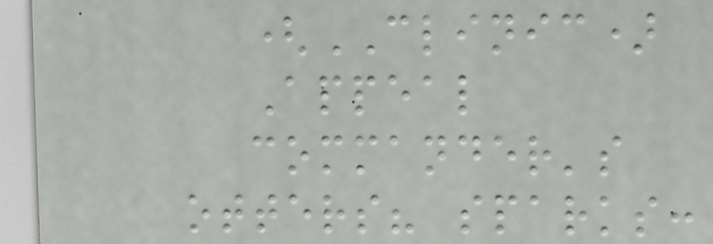(CLINIC)
Appeal
commander's
otters? sparks:
